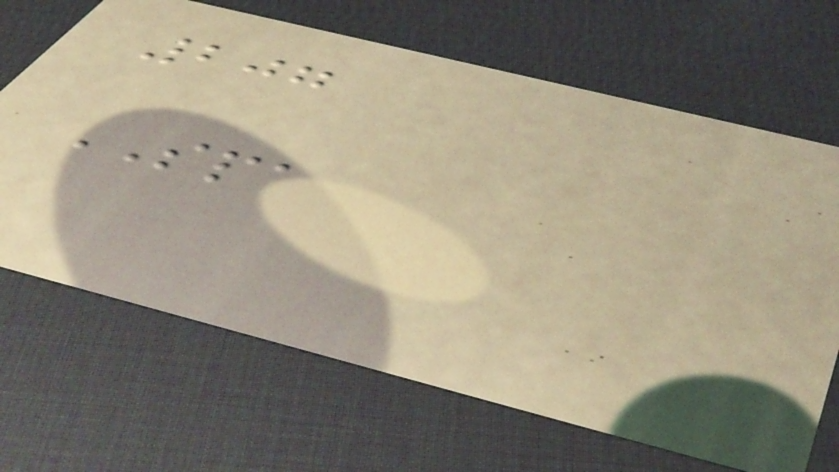207
SPA
